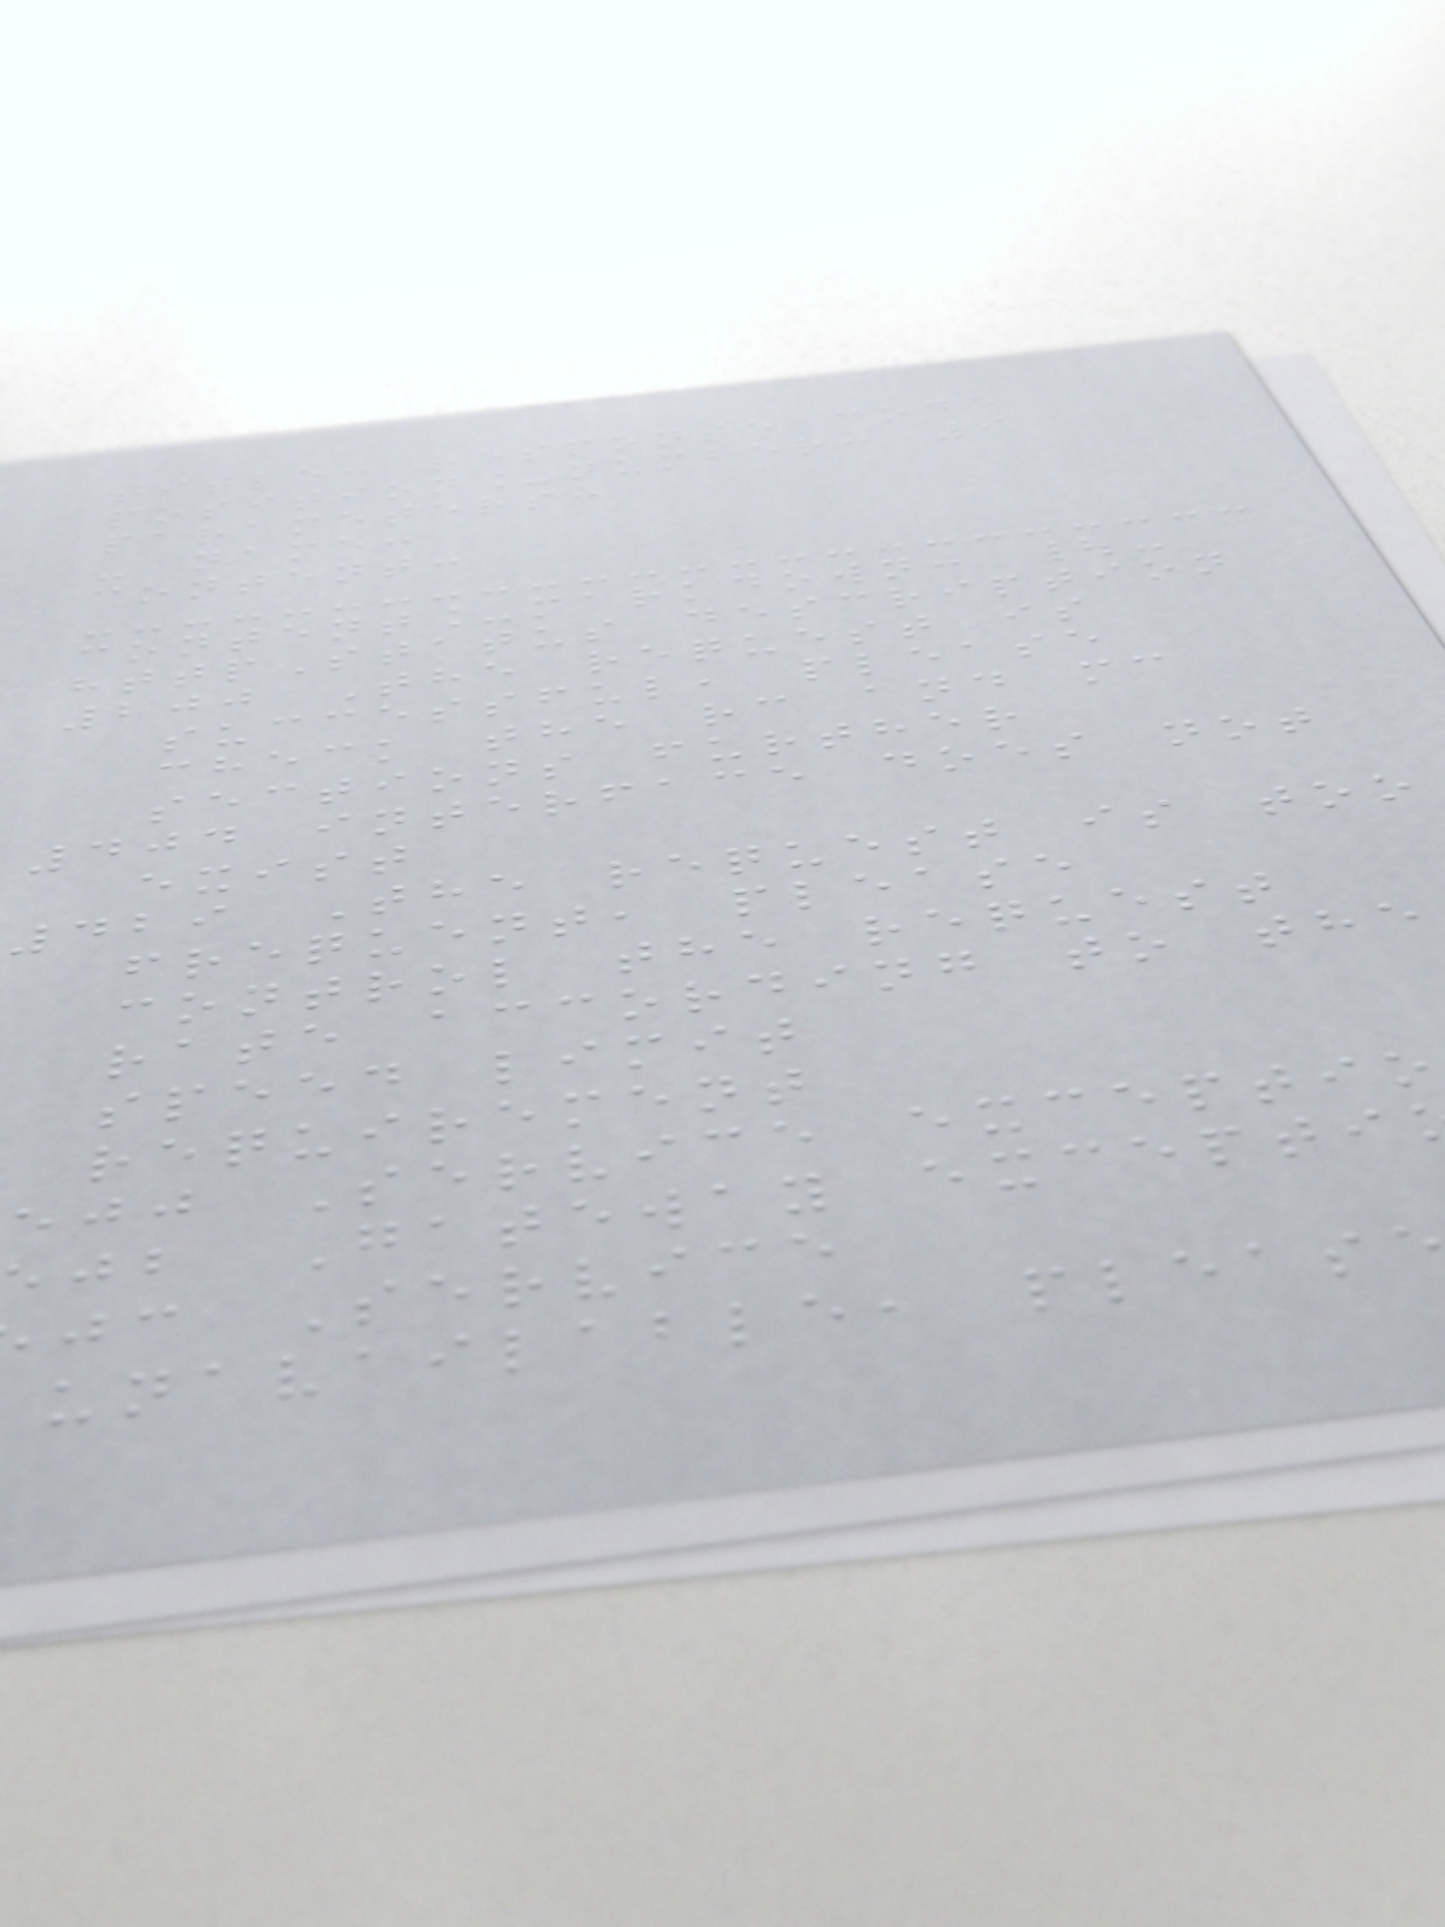title: response code
position_number: 9
parameters:
- name:
content:
content_markdown: |-
httpStatus description
200 The request is
successful, please
check the rc and mc
sections further
404 interface does not
exist
429 The request is too
frequent, please
control the request
rate according to the
speed limit
requirement
ejj Service exceptio
jb Gateway excepti
jc Service
unavailable, pleas
